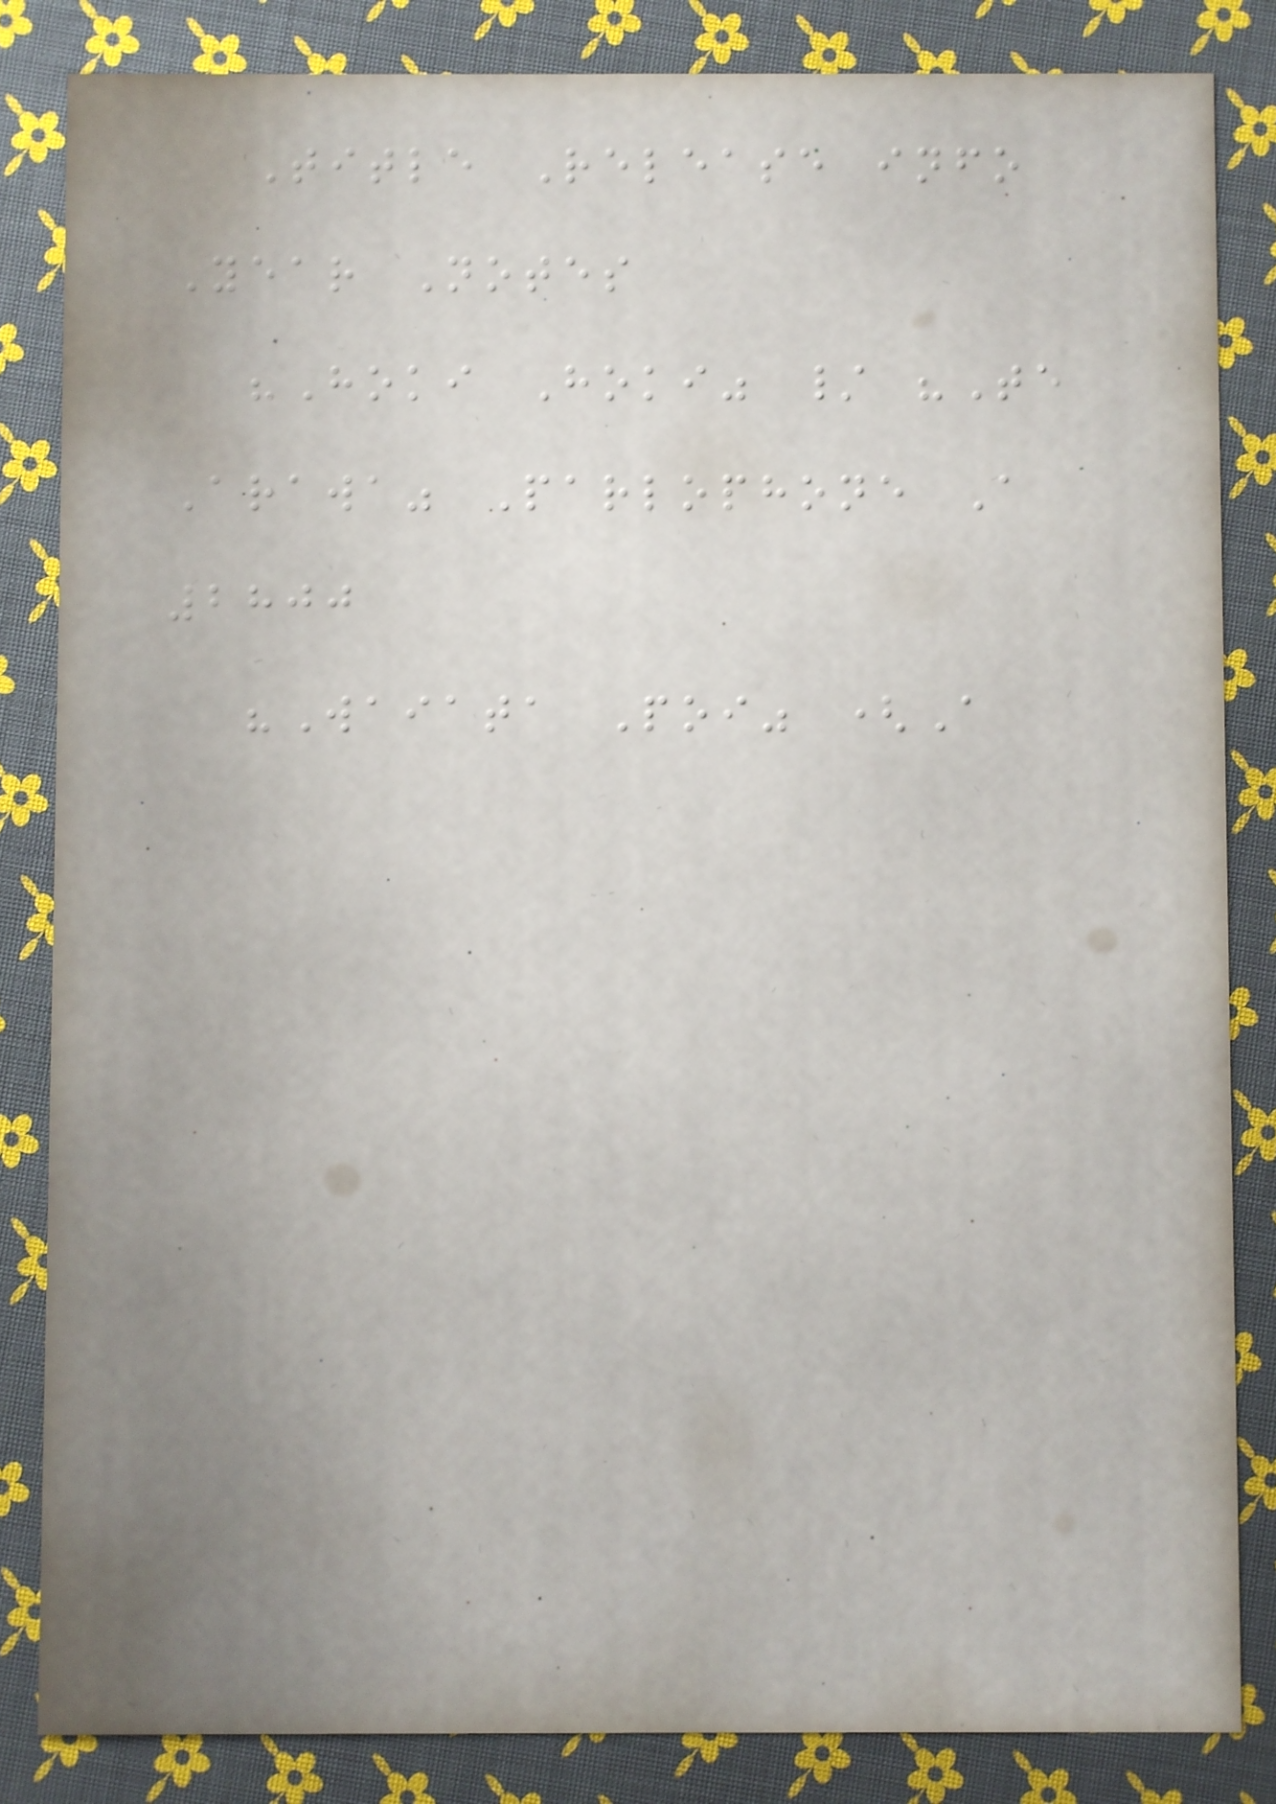Title Release info
Year Notes
"Hoki Hoki" / "Te
Arawa" Parlophone A
2800
"Waiata Poi" (A
